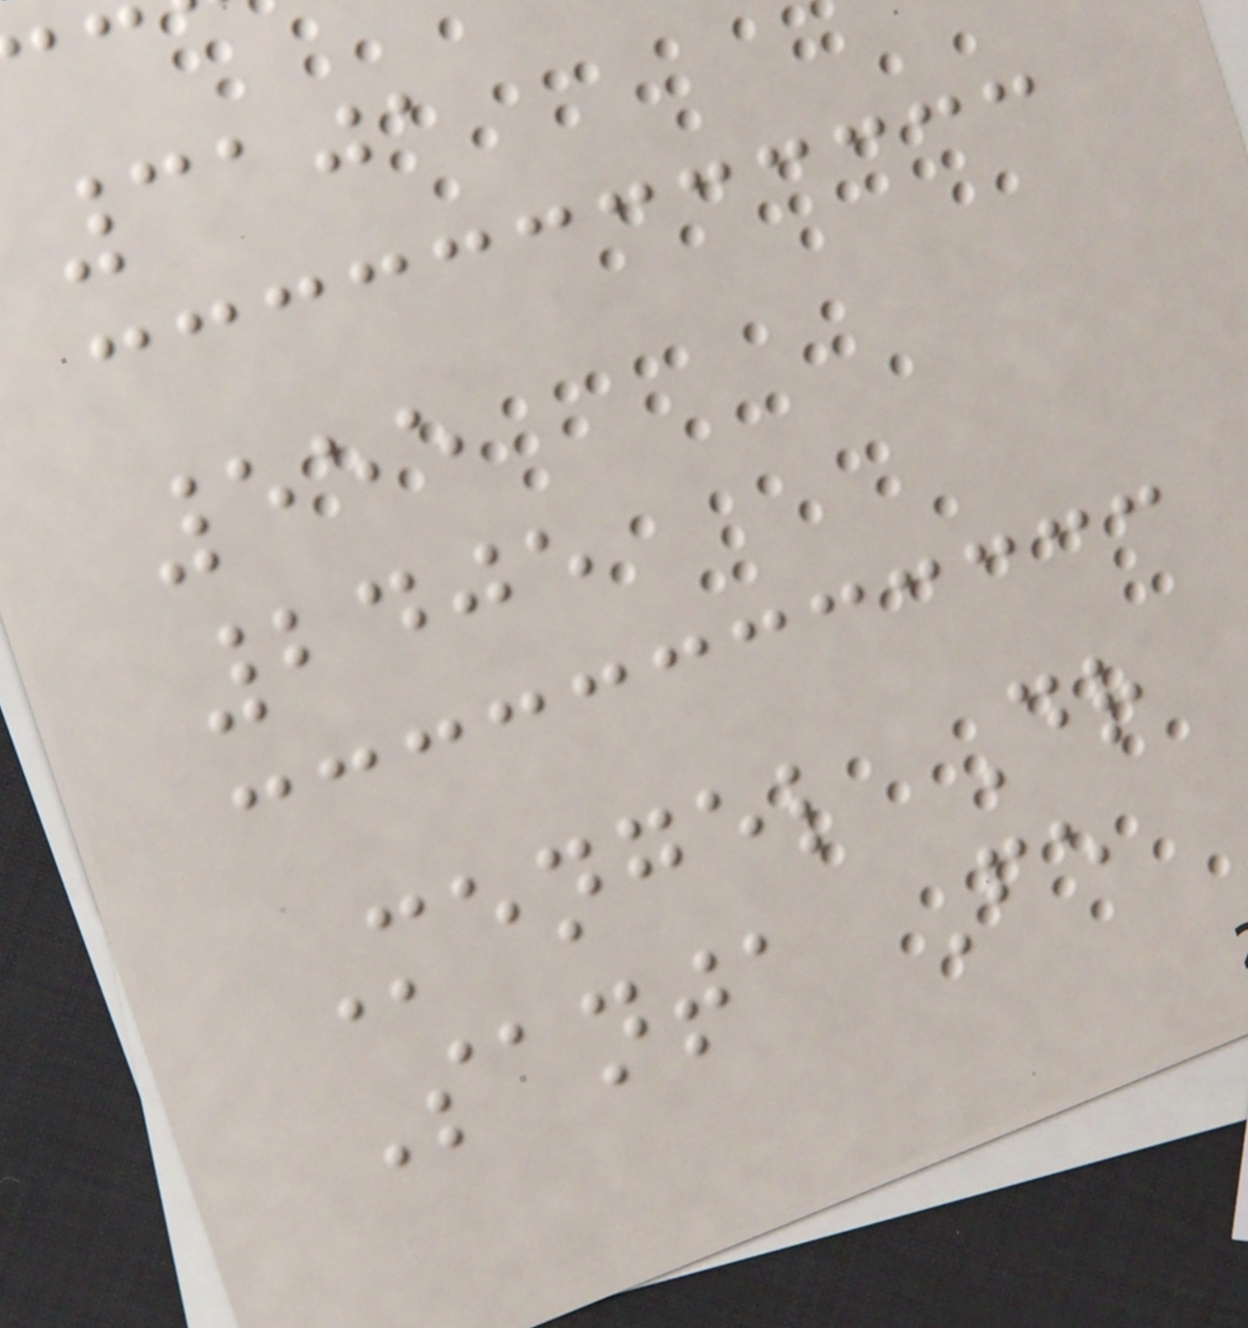3101
555
2405
Mengel Dr
Santa Fe
